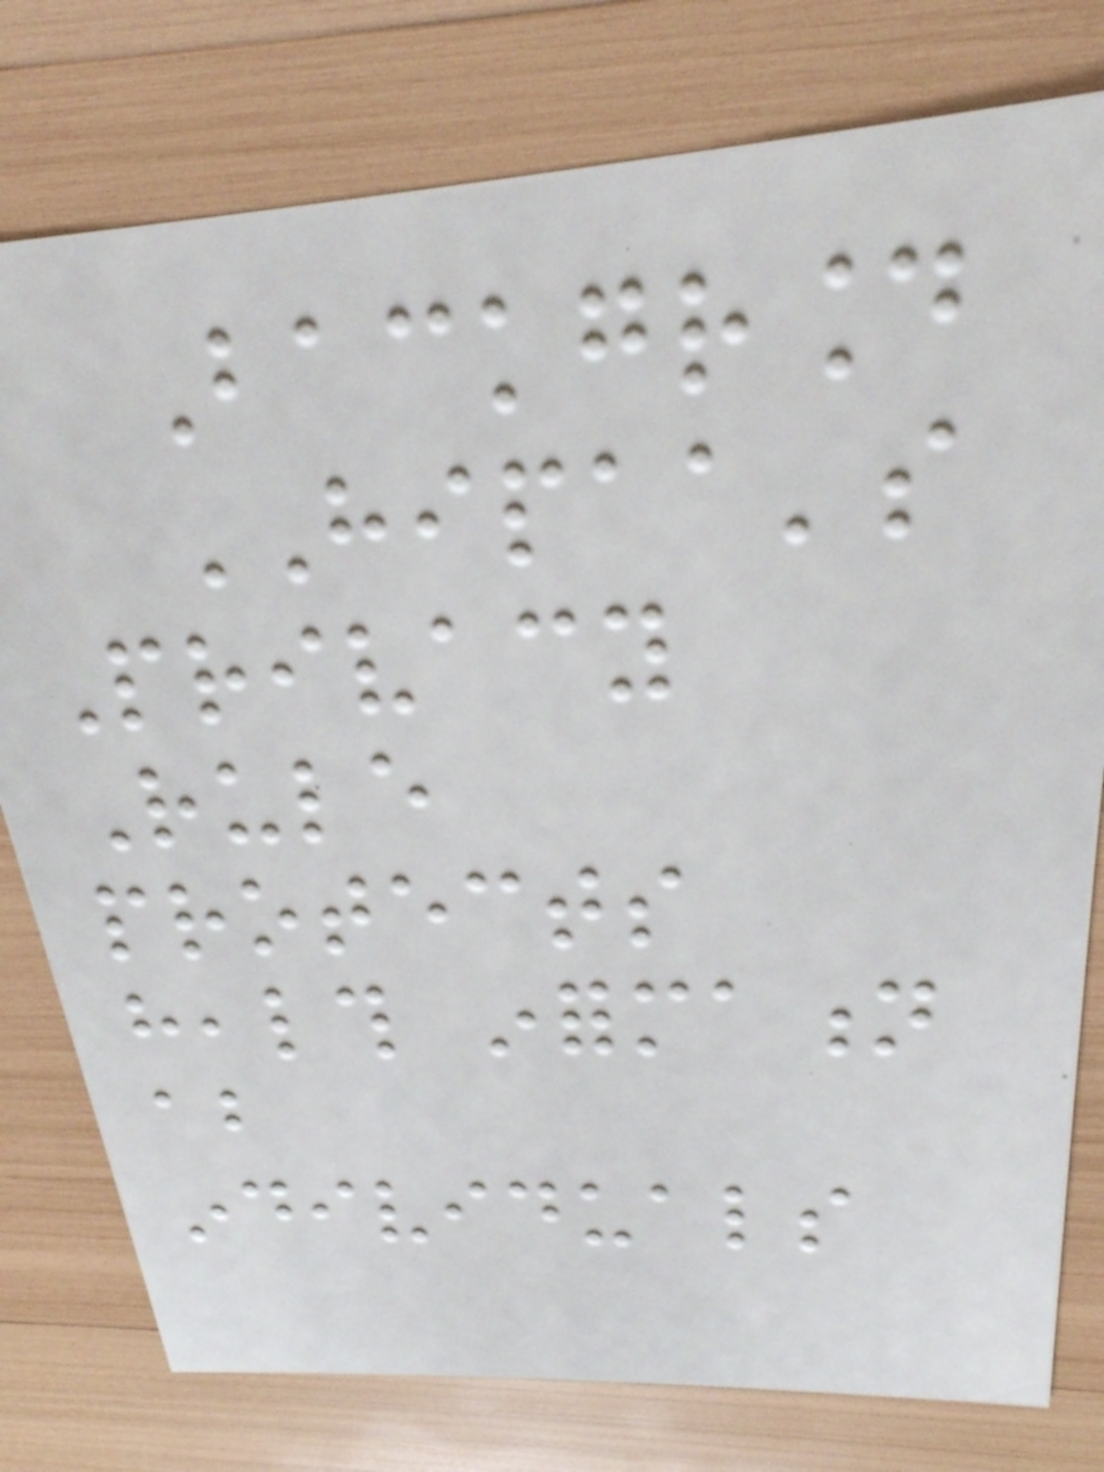Background
HIPAA's
Privacy
Rule
protects
health information
about
individuals
